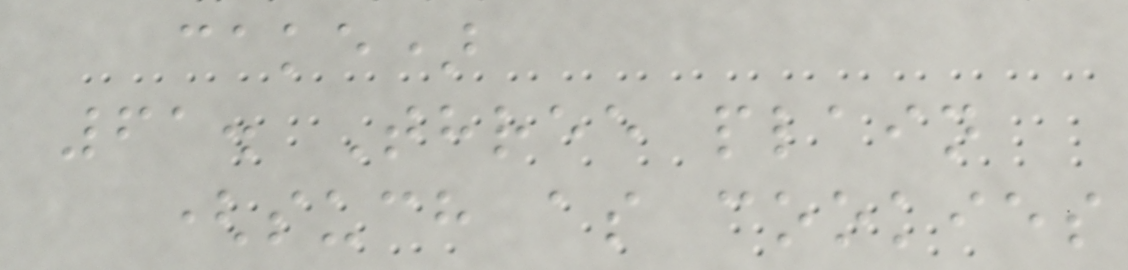cake)
61. Three plain
(such as cookies
